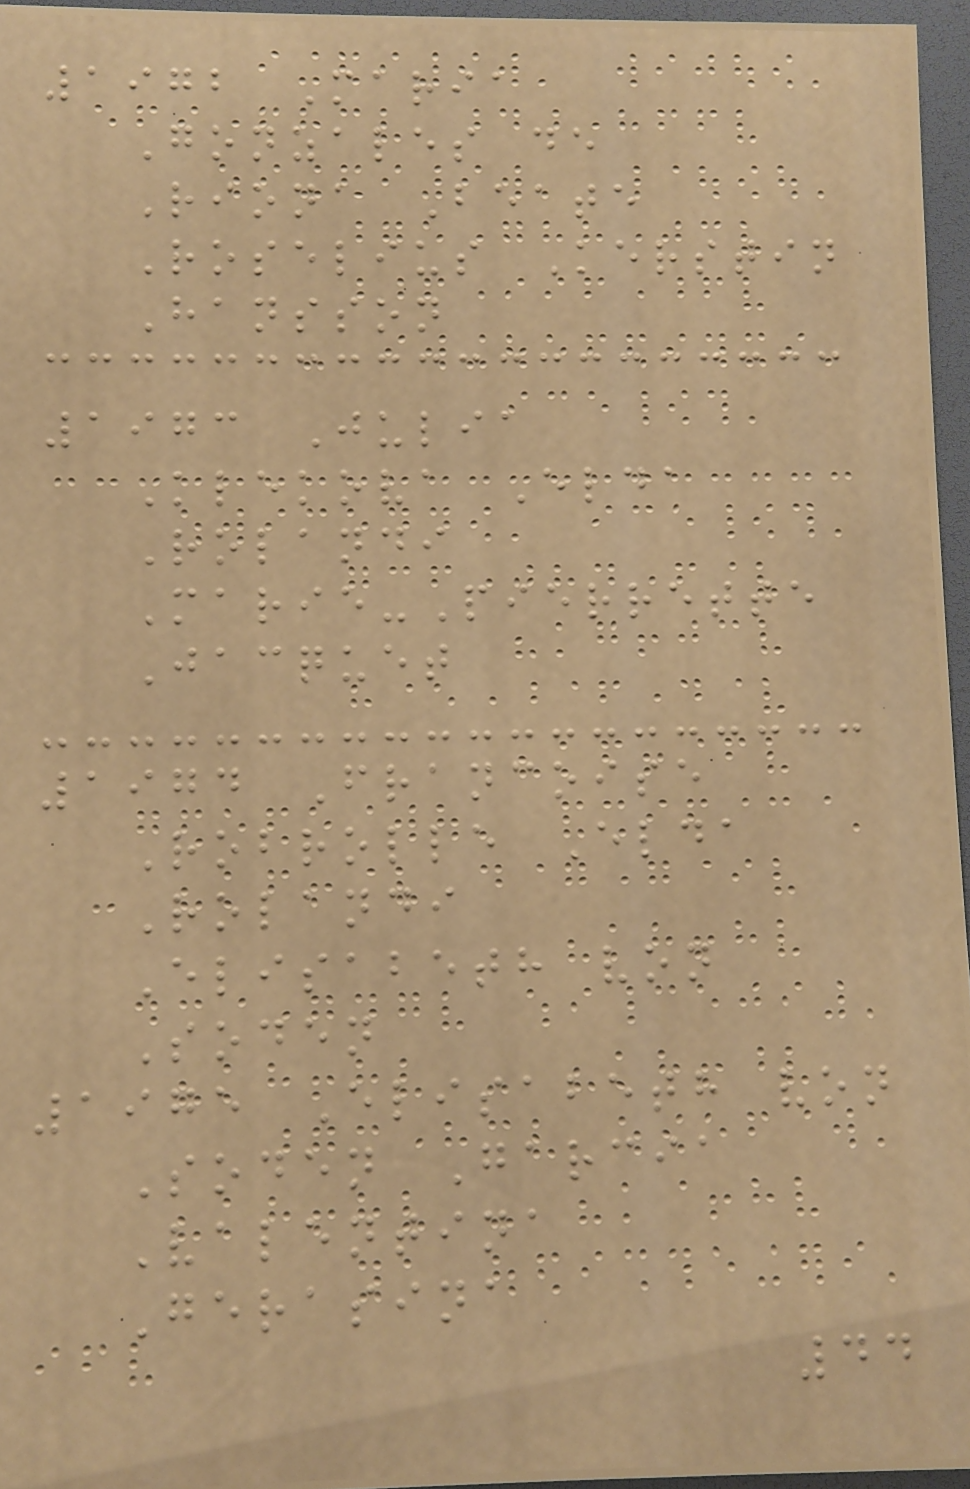1972 Maria
Gonzales de
Riona Beate
Roselius Kerstin
Hansson
1973 Julia
Klekova Elda
Rolandi
Marie-Pierrette
Jacquet
1974 Francoise
Robrolle Elda
Rolandi
Elisabeth von
Soden
1975 Elisabeth von
Soden Garcia
Valentina
Gerasina
44
